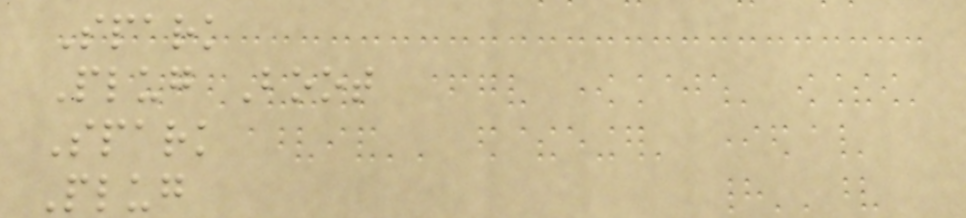Spark
Plug Boot
Spark
Plug
